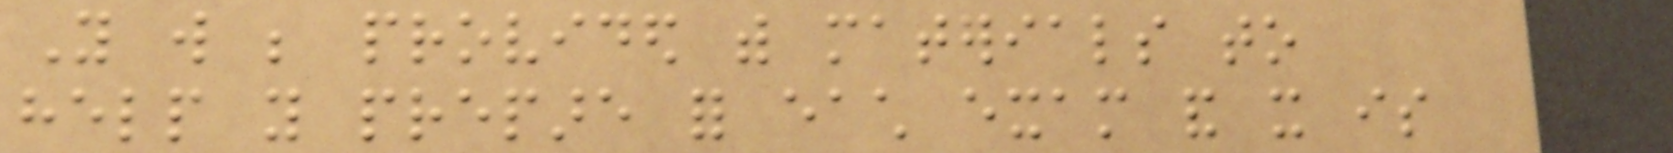You will be provided with materials to
help you prepare for each exam and it is
